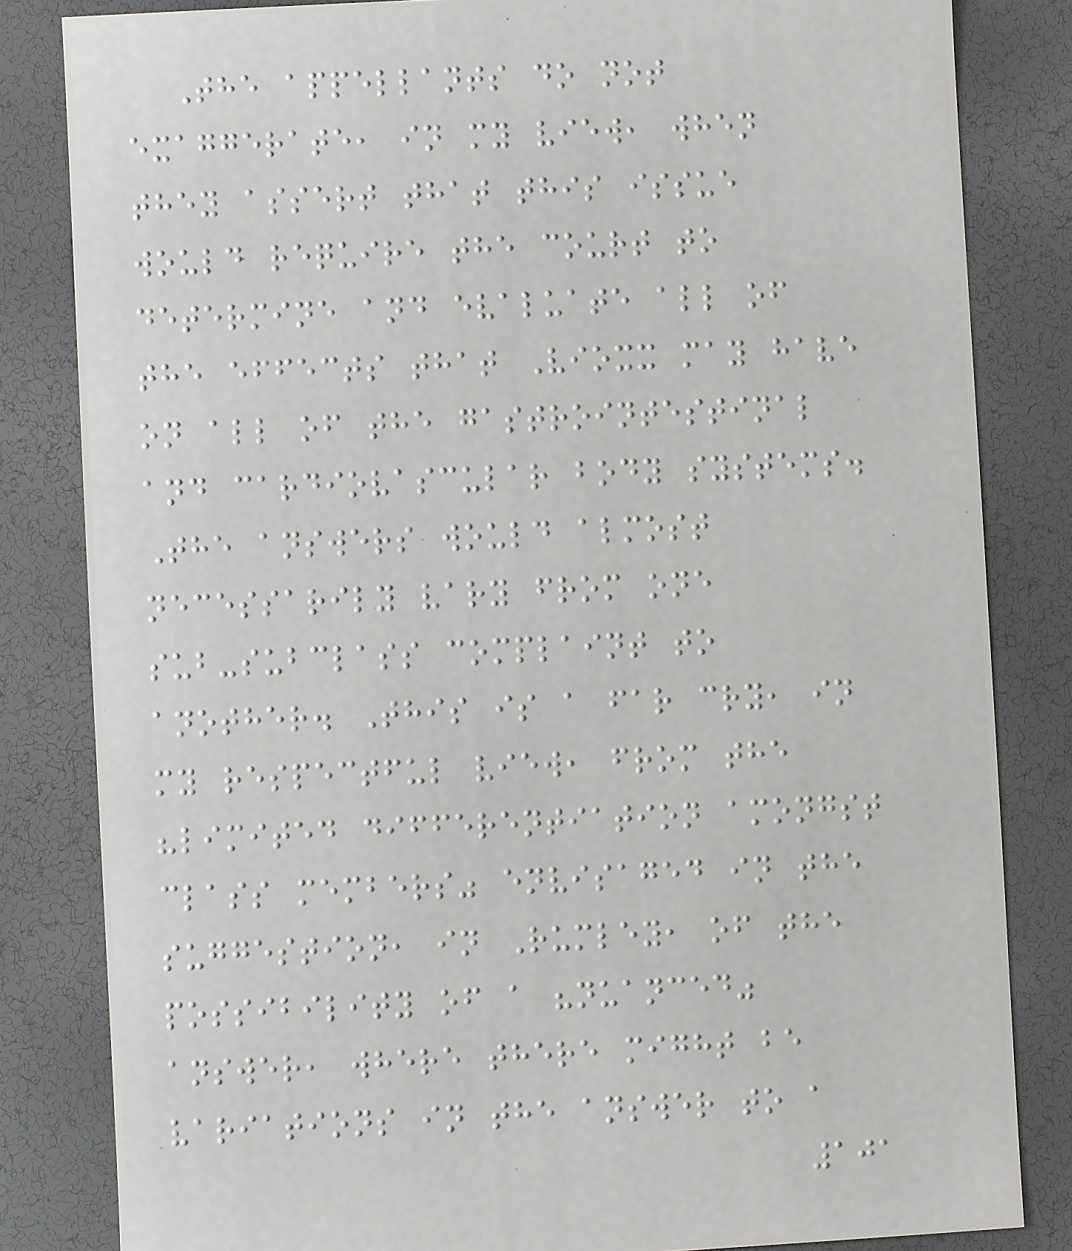The appellants do not
exaggerate, in my view, when
they assert that this issue
would require the court to
determine and evaluate all of
the effects that Vioxx may have
on all of the gastrointestinal
and cardiovascular body systems.
The answers would almost
necessarily vary from one
sub-subclass complaint to
another. This is a far cry, in
my respectful view, from the
"limited differentiation amongst
class members" envisaged in the
suggestion, in Rumley, of the
possibility of a "nuanced"
answer, where there might be
variations in the answer to a
101
